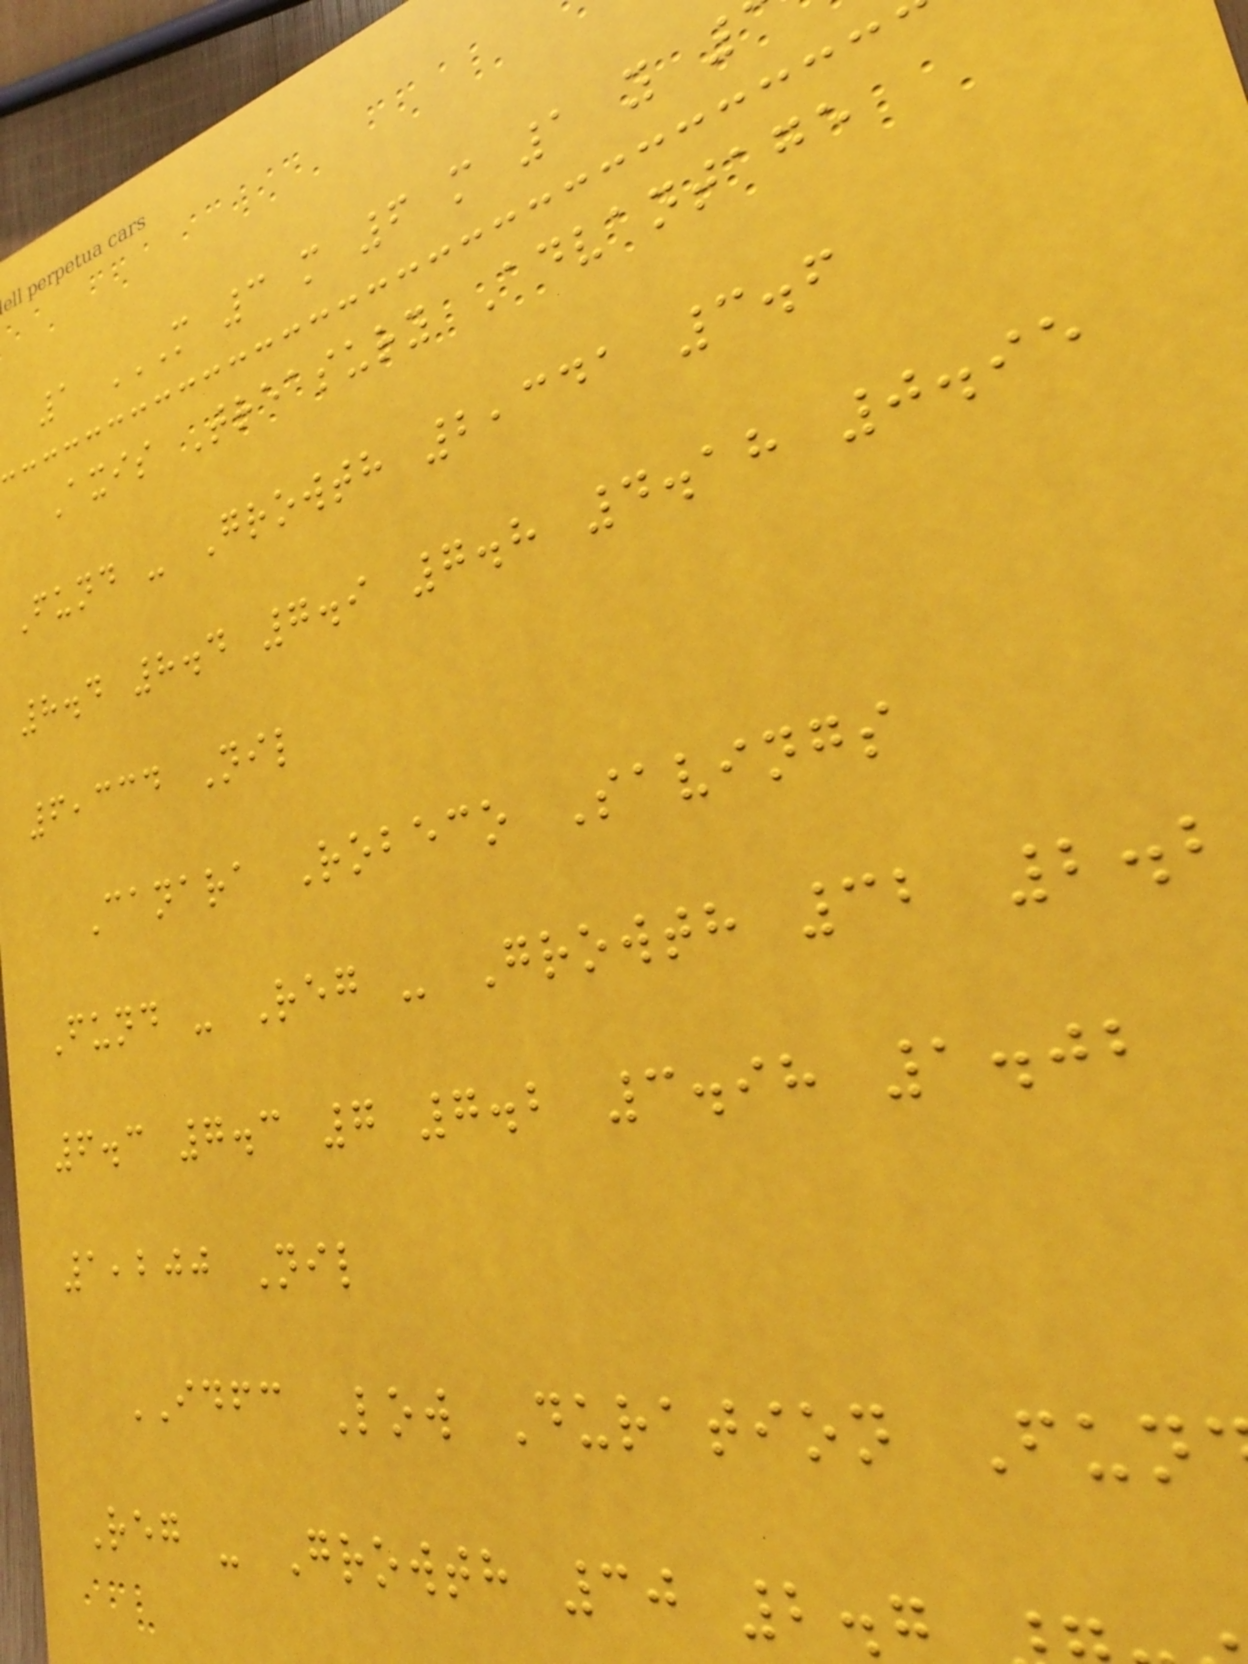Axis Treasury Advantage
Fund - Growth 2,341 3.6
8.4 8.4 7.9 7.8 4.18 0.95
6,334 Nil
Canara Robeco Savings
Fund - Reg - Growth 32 2.2
6.3 7.3 7 7.2 3.98 1.02
1,200 Nil
IDFC Low Duration Fun
Reg - Growth 30 2.7
